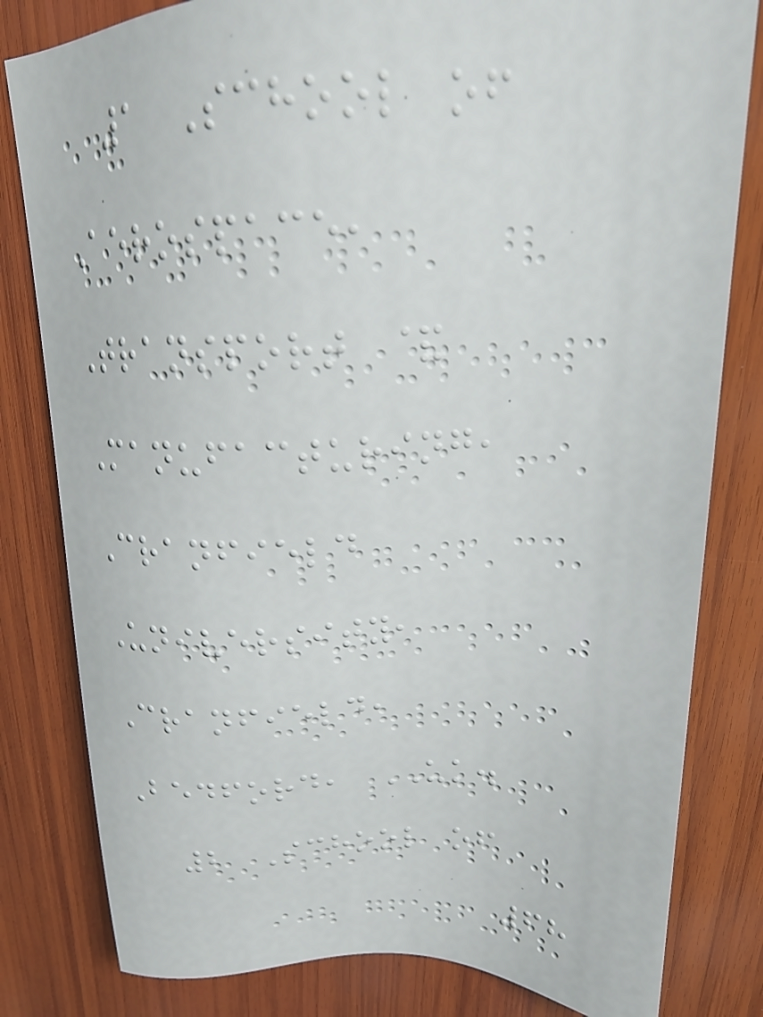1 School of
Aerospace,
Transport &
Manufacturing,
Cranfield
University,
Cranfield,
Bedford, UK.
2 School of
68
